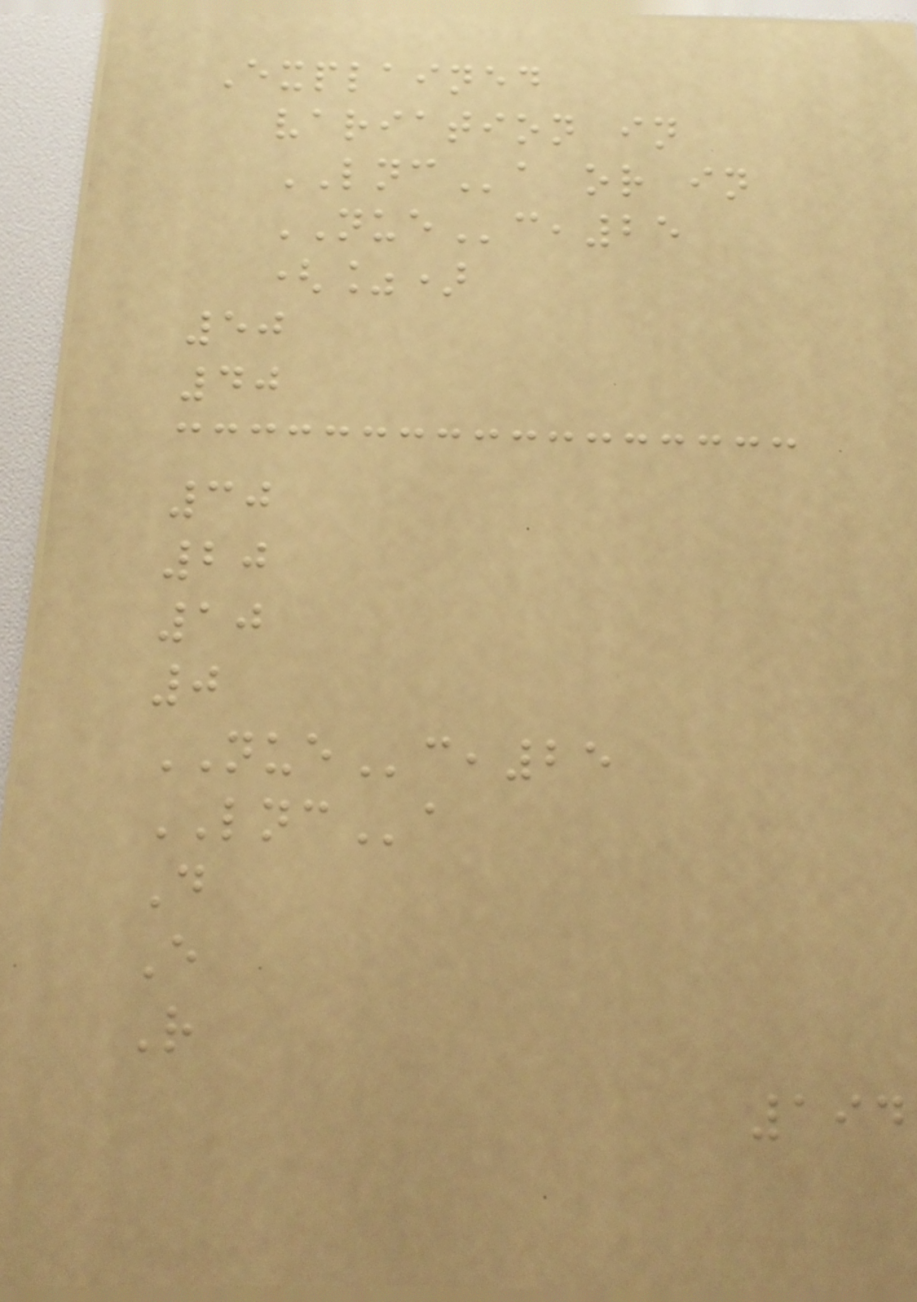Explained
variation in
LNCa or in
NUEc,25
(%)
50
40
30
20
10
0
NUEc,25
LNCa
D
E
R
194
